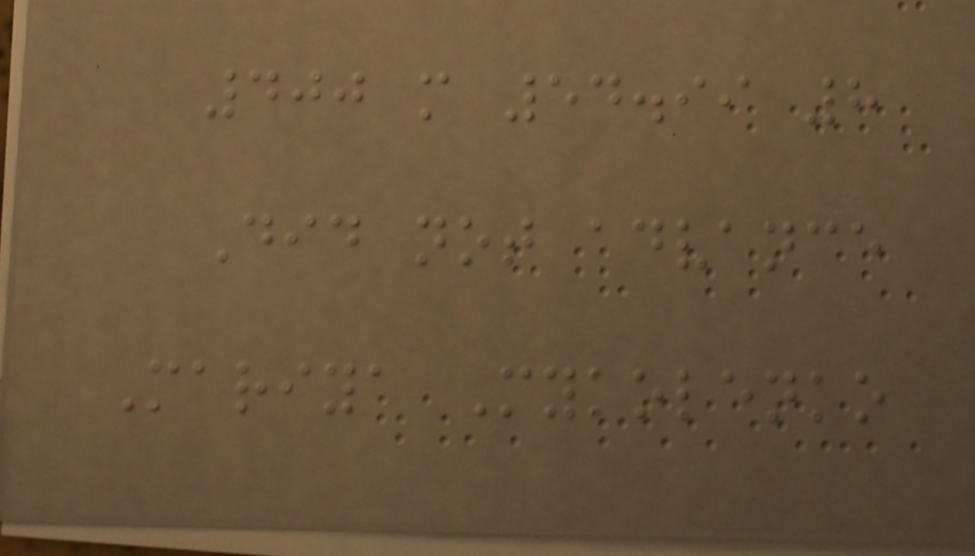400 m 54.99 8
Did not advance
Mariya Mykolenko
